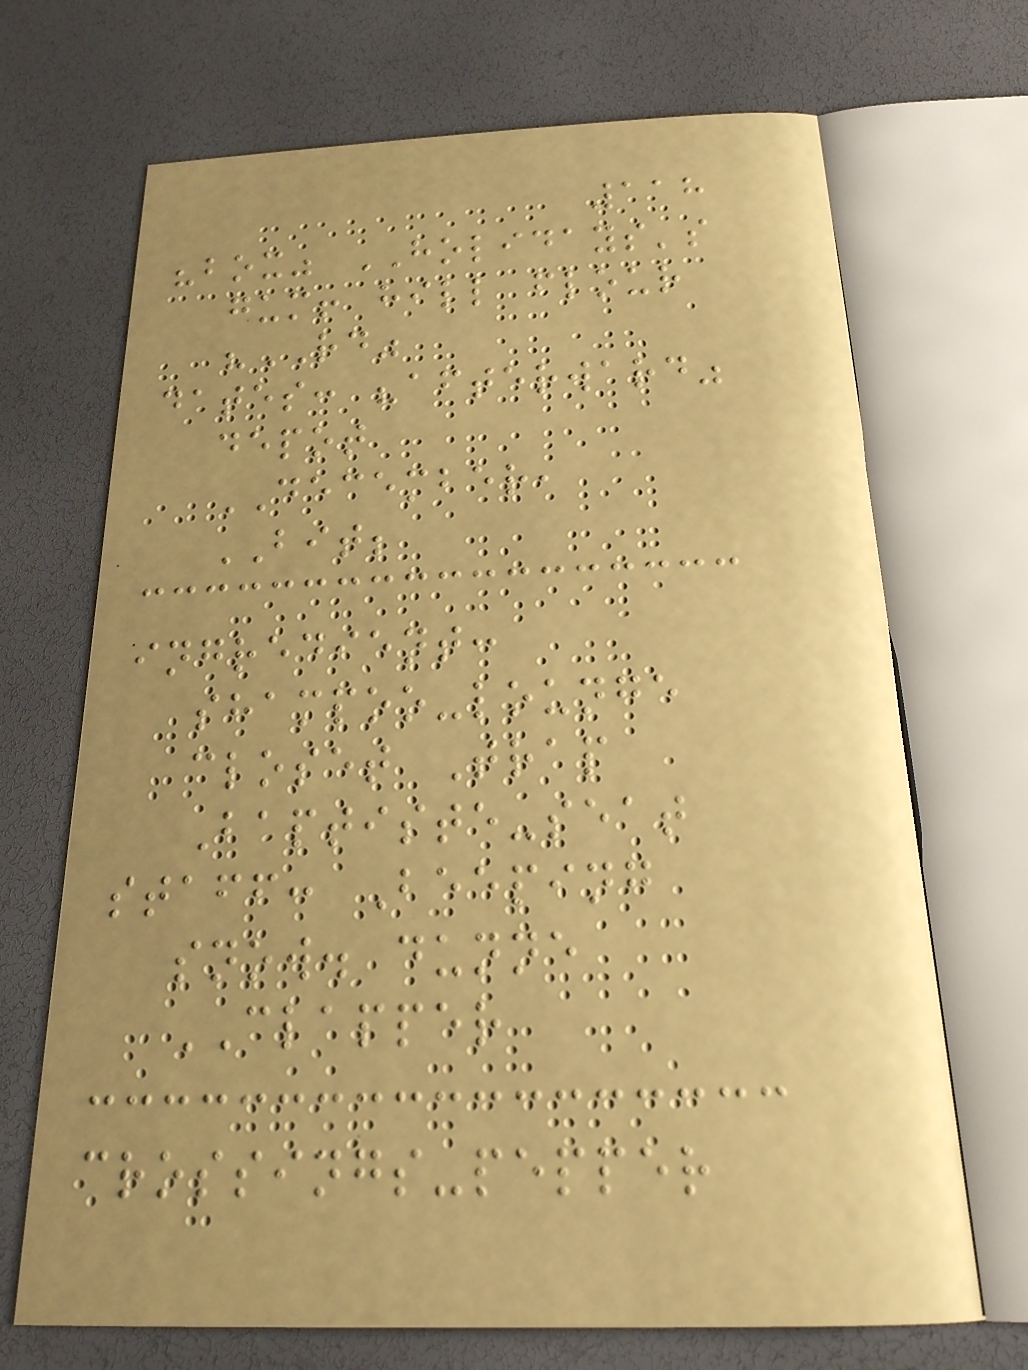118
"box" HOLIDAYS's
gum! hill flour
"RD"
dates: "afterward"
depot
DECEMBER,
BIT;
ingredient:
shampoo-lounge
closet Trap
Baptiste-seat
staff: Beeping
snow. dunne
CLAPPER
crossings-pepper
